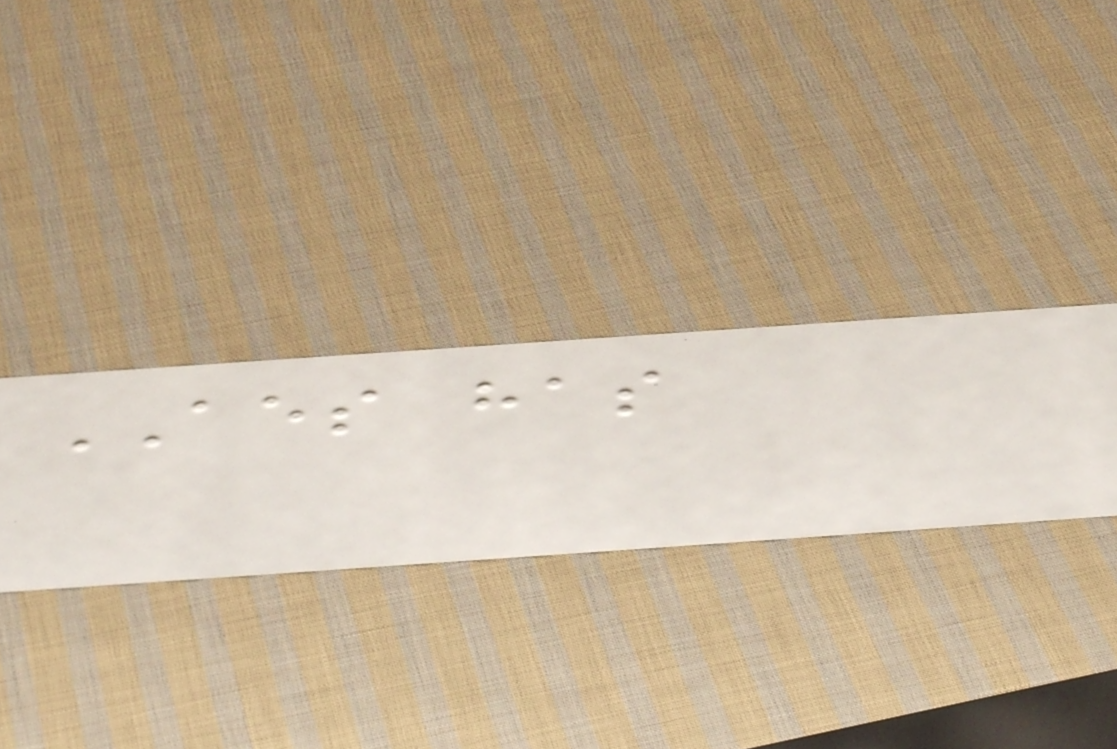AES has
